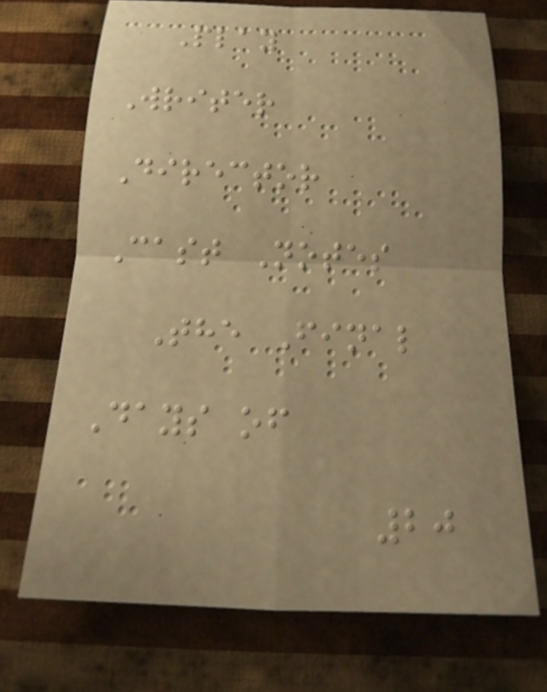Play
Writer
Director
Cast Notes
The Final
Days of
20
